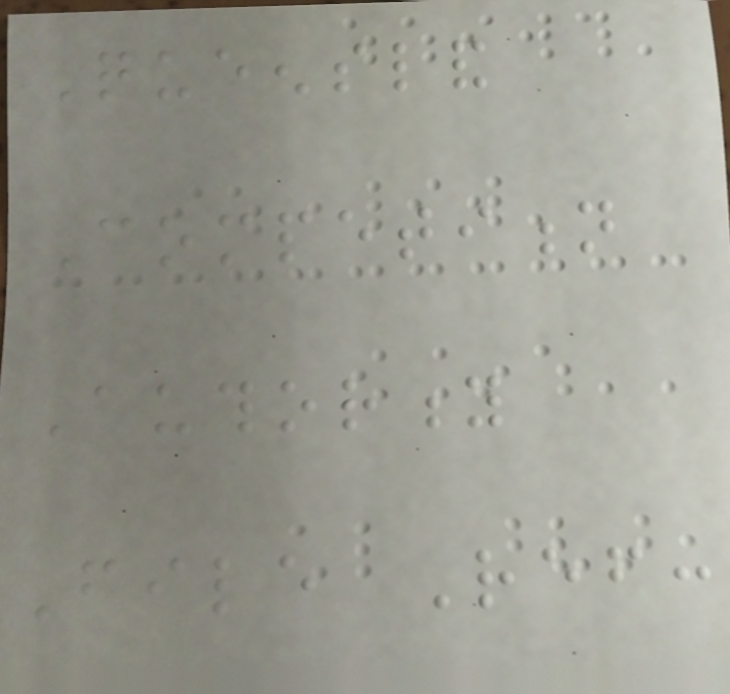Queensland
Competition
Authority
File Ref:
